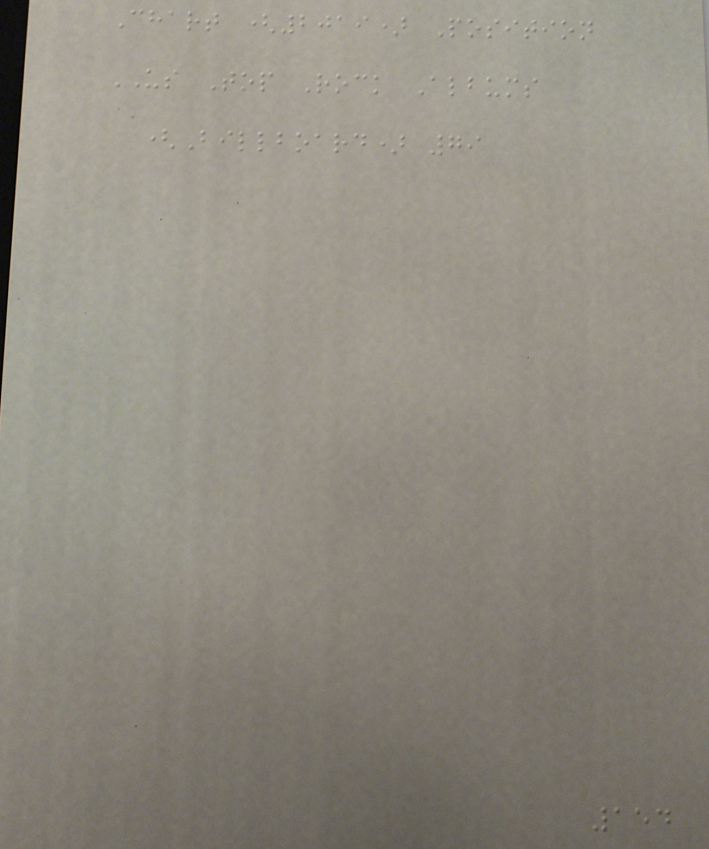Chart (2019) Position
US Top Rock Albums
(Billboard) 79
154
